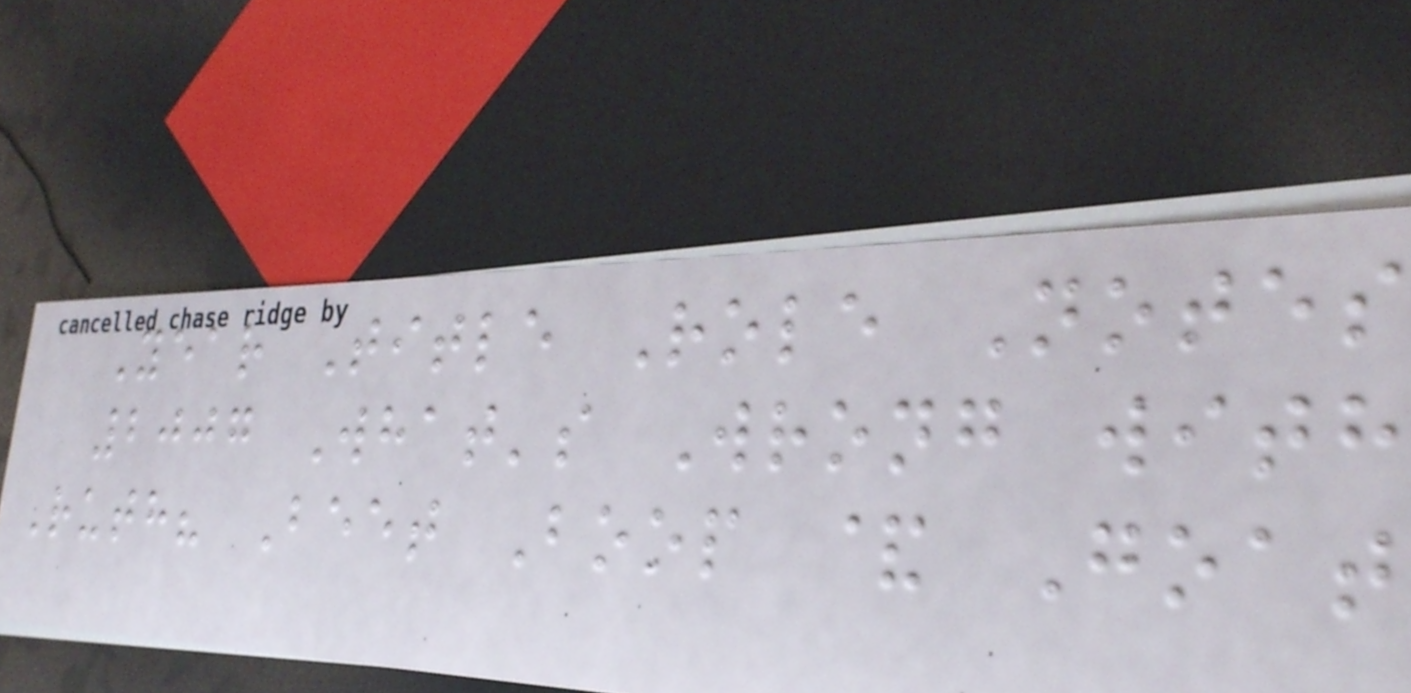Year Title Role Notes
2007 What's Wrong with
Ruth? Beet Boop & Goat
